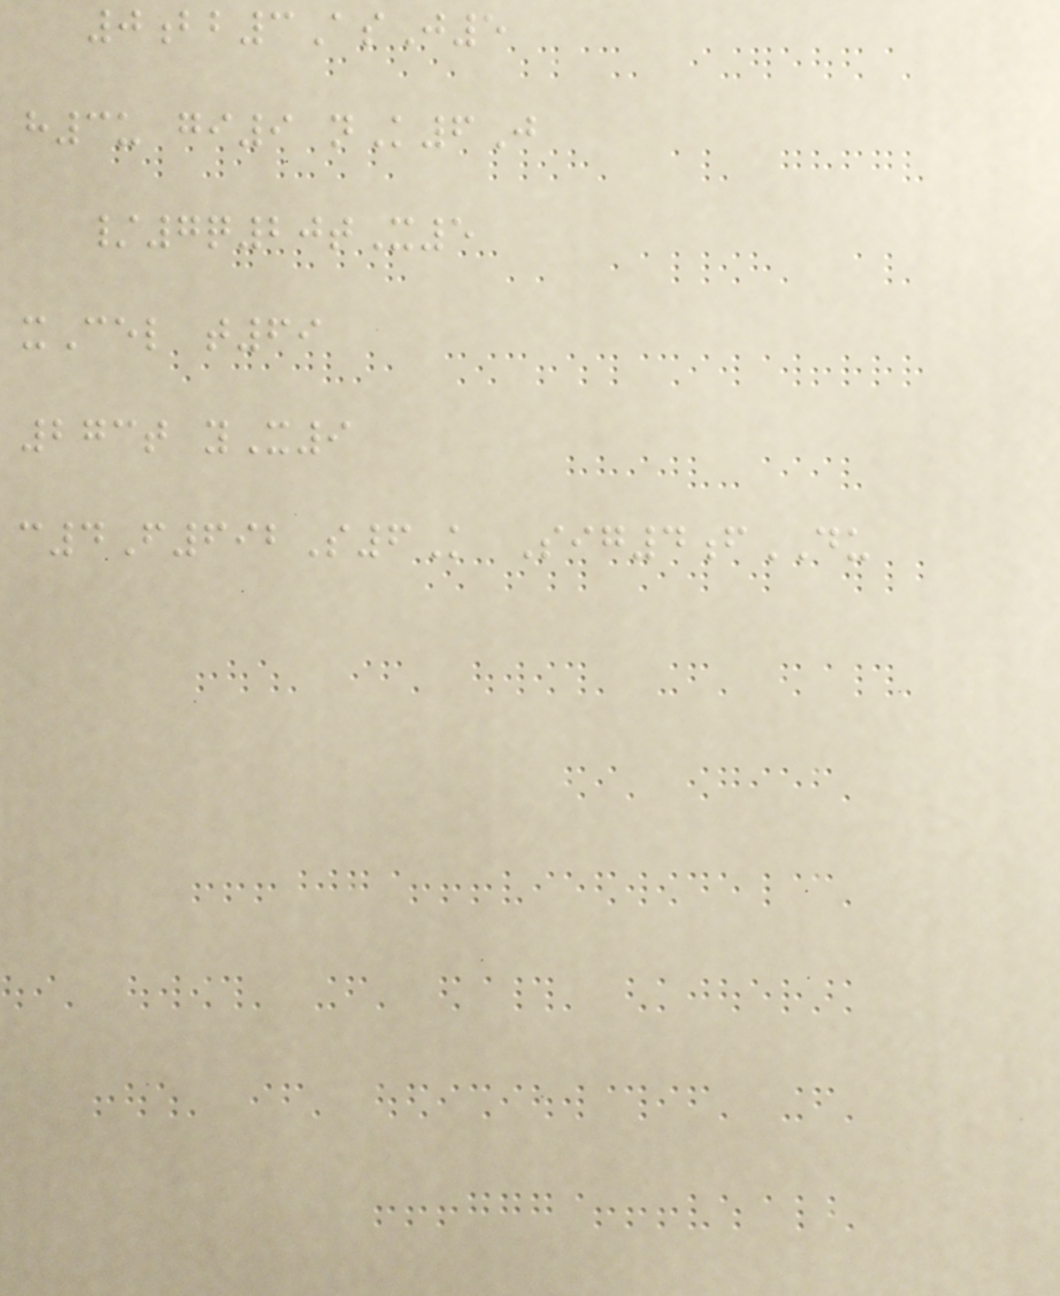0bb3AsJ5
h3u gi9 nK6J
/7q20tX5
xCel t69
273t yX9
c4F692S6K Sig4fDU
